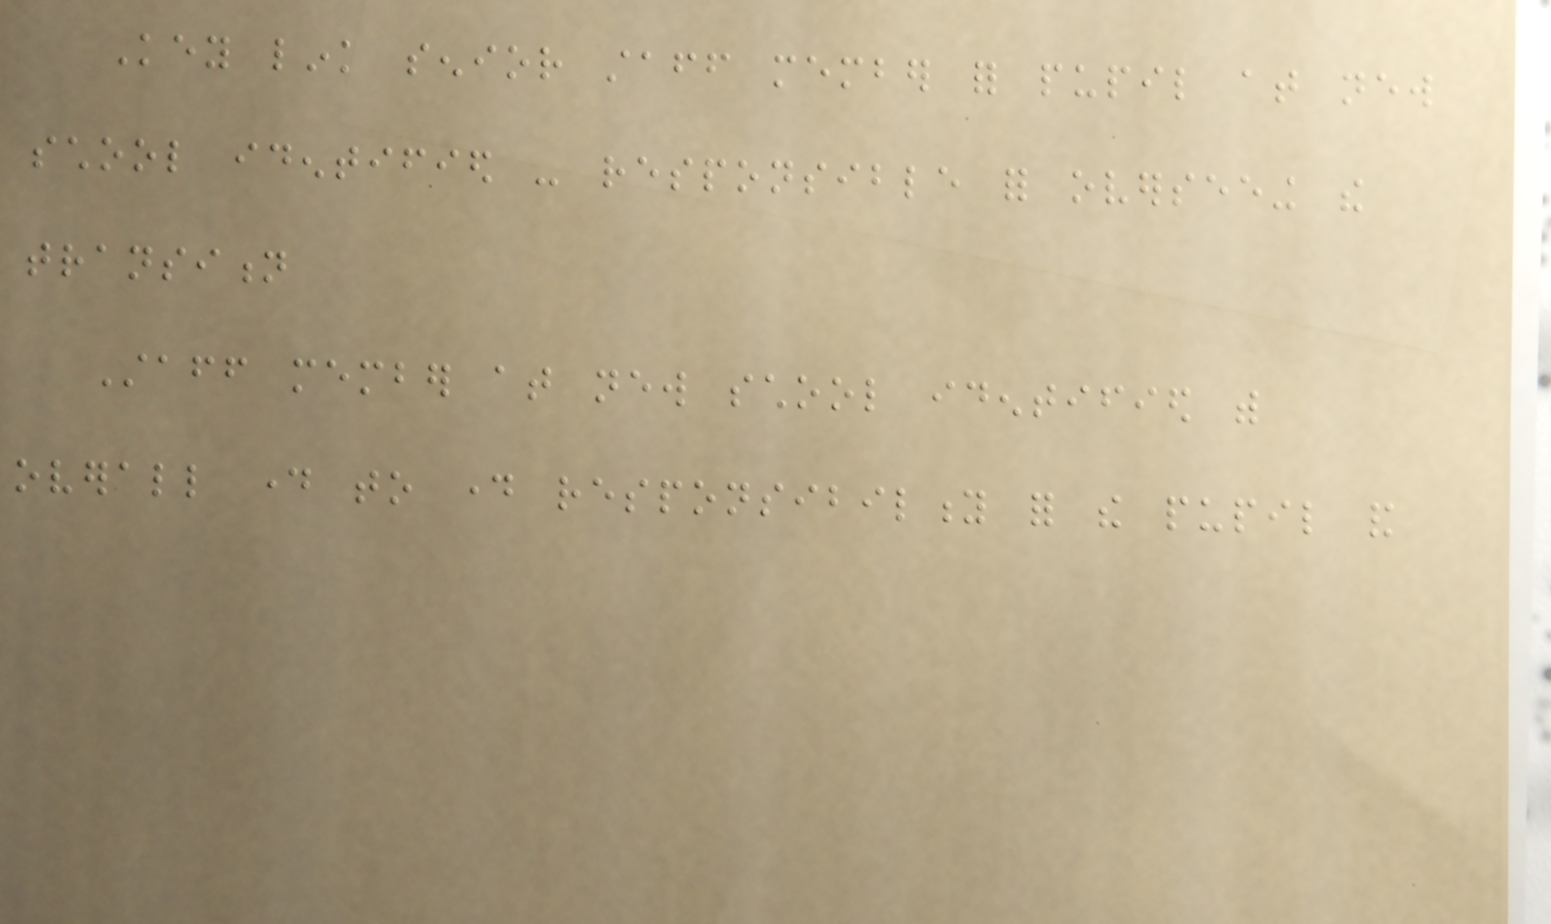Key link senior staff member for pupil at new
school identified - responsible for overseeing the
transition
Staff member at new school identified with
overall day to day responsibility for the pupil and
